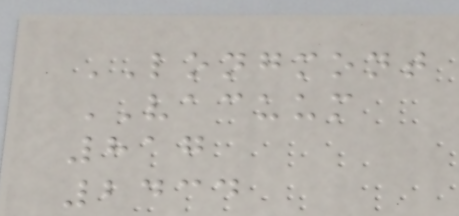LONGMONT
VACUUM
817
2434
